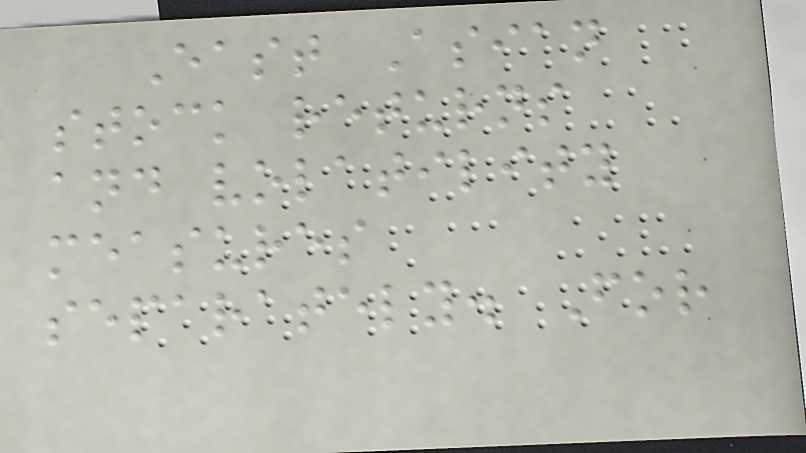East Asian
stock returns
and volatility
measures
separately. For
